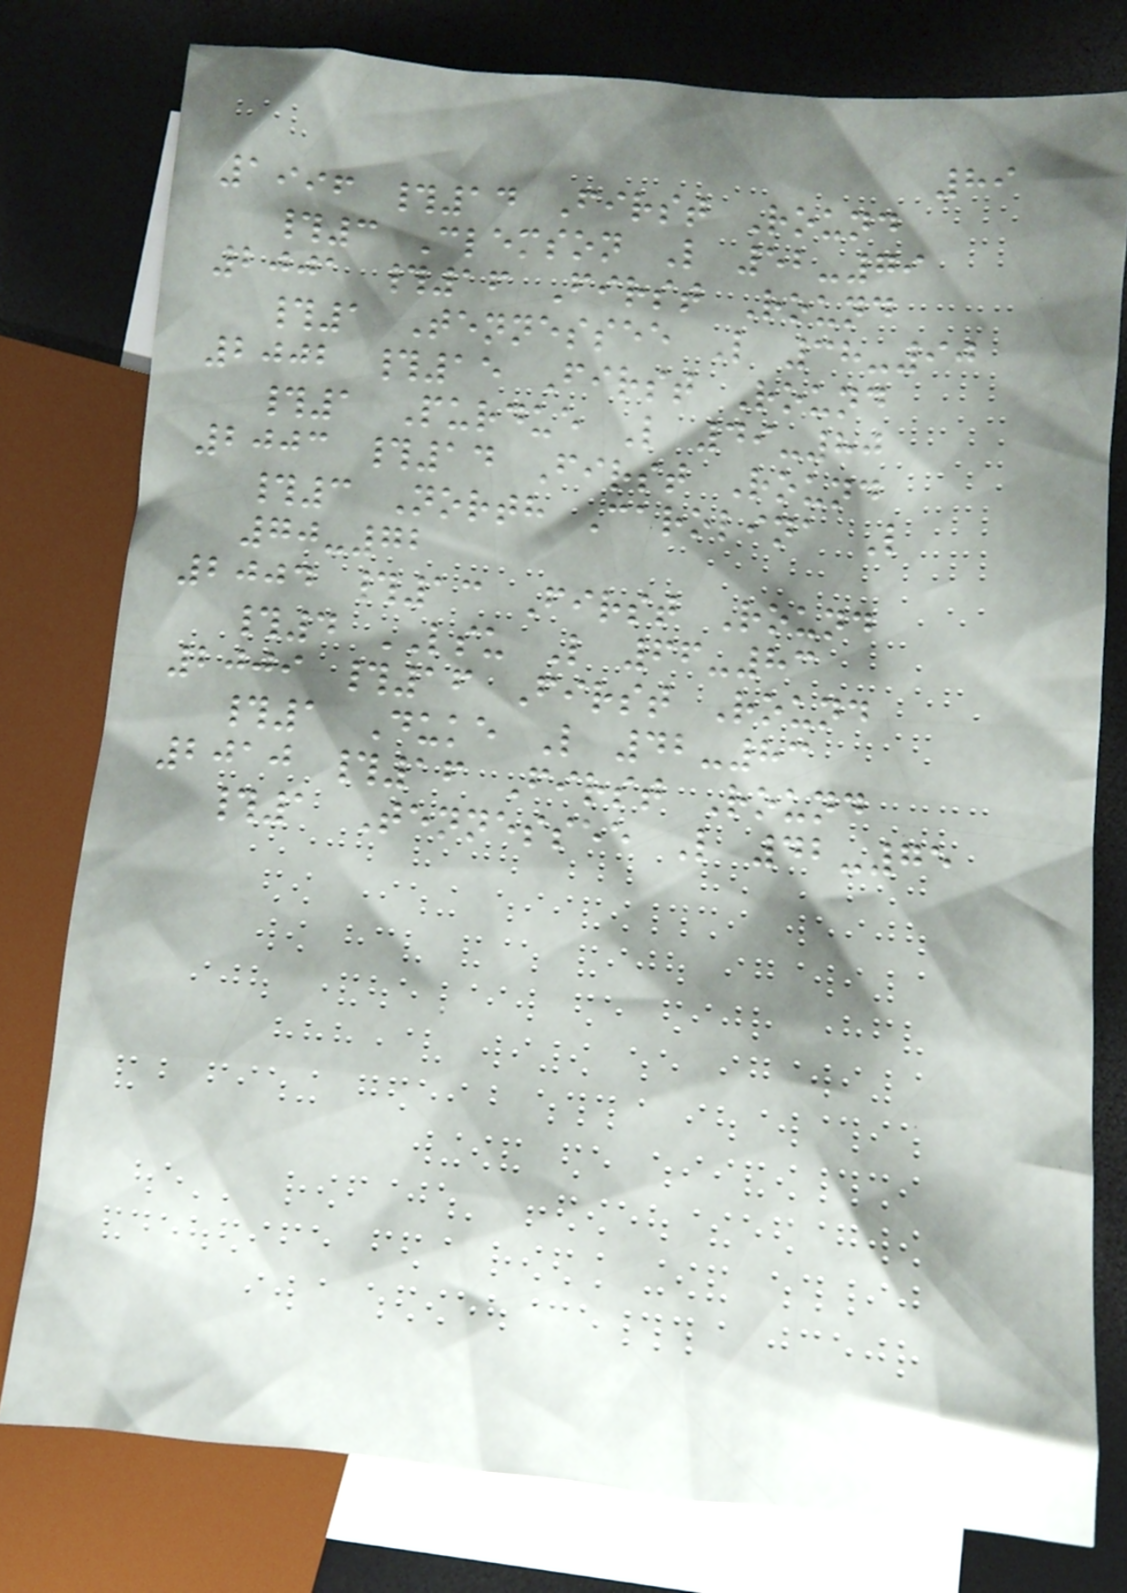89
1996 #14 First Round
#3 Clemson L 52-79
2001 #16 First Round
#1 Tennessee L 38-90
2002 #15 First Round
#1 Purdue L 49-80
2003 #14 First Round
#3 North Carolina L
70-72
2004 #13 First Round
#4 LSU L 66-83
2009 #16 First Round
#1 Duke L 42-83
2010 #16 First Round
#1 Tennessee L 42-75
